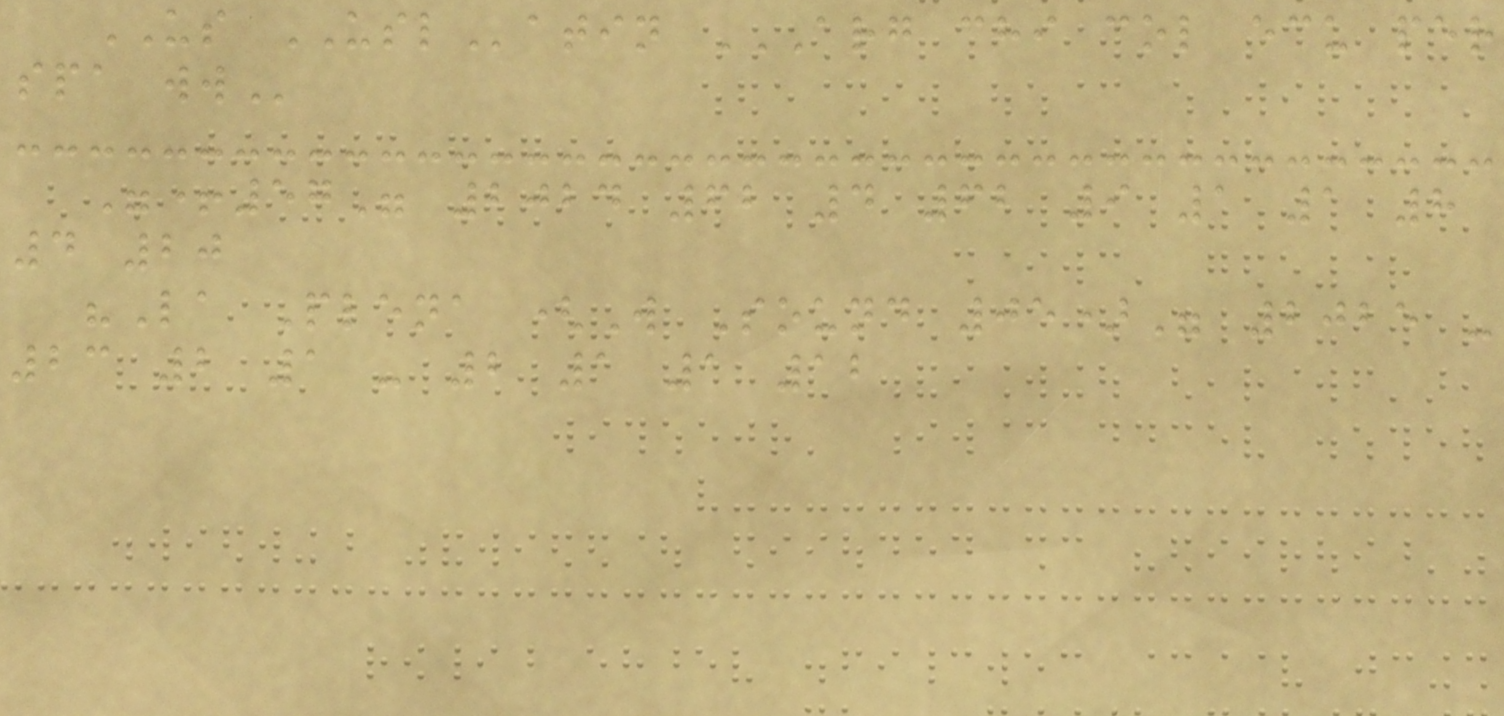US USLatin ARG CHI COL ECU PER
SPA WW
"+57" 2024 62 4 62 9 1 1 8
4 20
"La Plena (W Sound 05)" 2025 -
23 2 1 - 2 1 1 12
